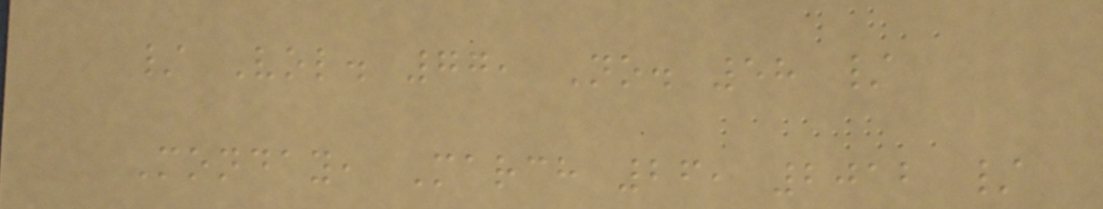/ Vol. 77, No. 58 /
Monday, March 26, 2012 /
